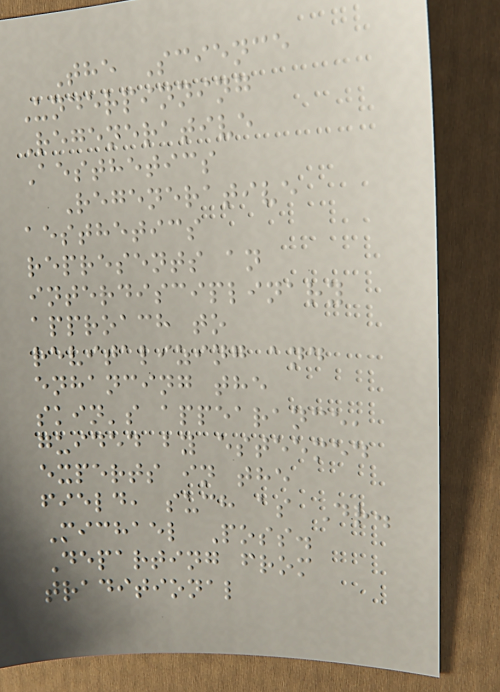The Science
Underpinning
Regenerative
Aesthetics
Regenerative
aesthetics
represents an
interdisciplinary
approach to
revitalizing and
enhancing the
skin's appearance,
guided by esteemed
experts in the
field, such as Dr.
Michael Poss.
Departing from
traditional
